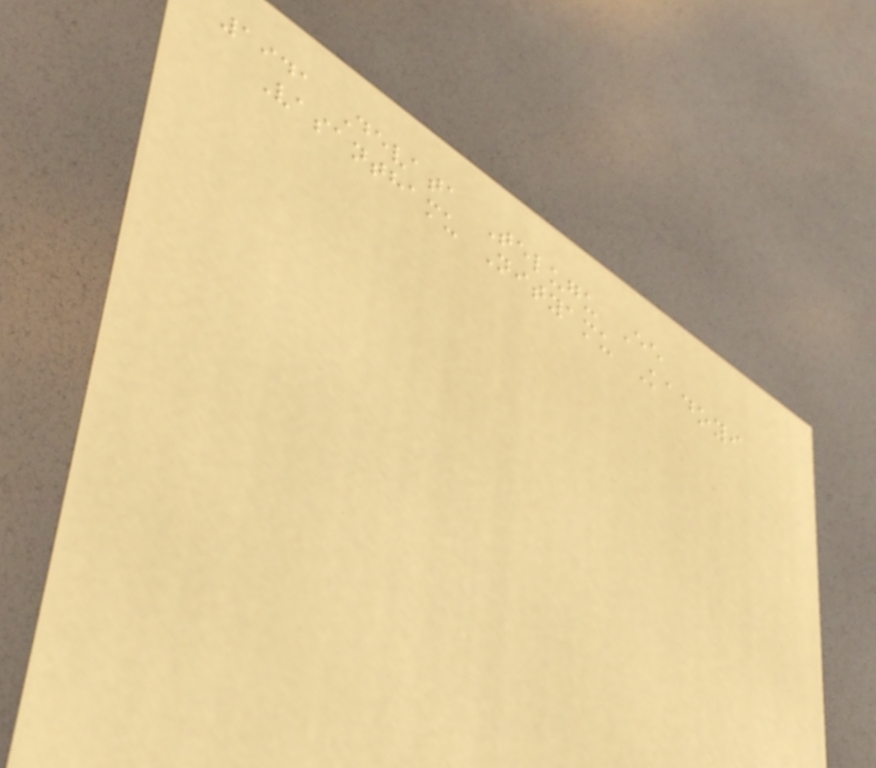1941 Devata Telugu Ee
Vasanthamu Nityamu Kadoyi
